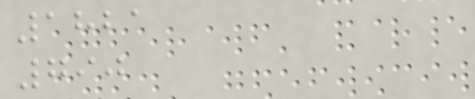1821
790
